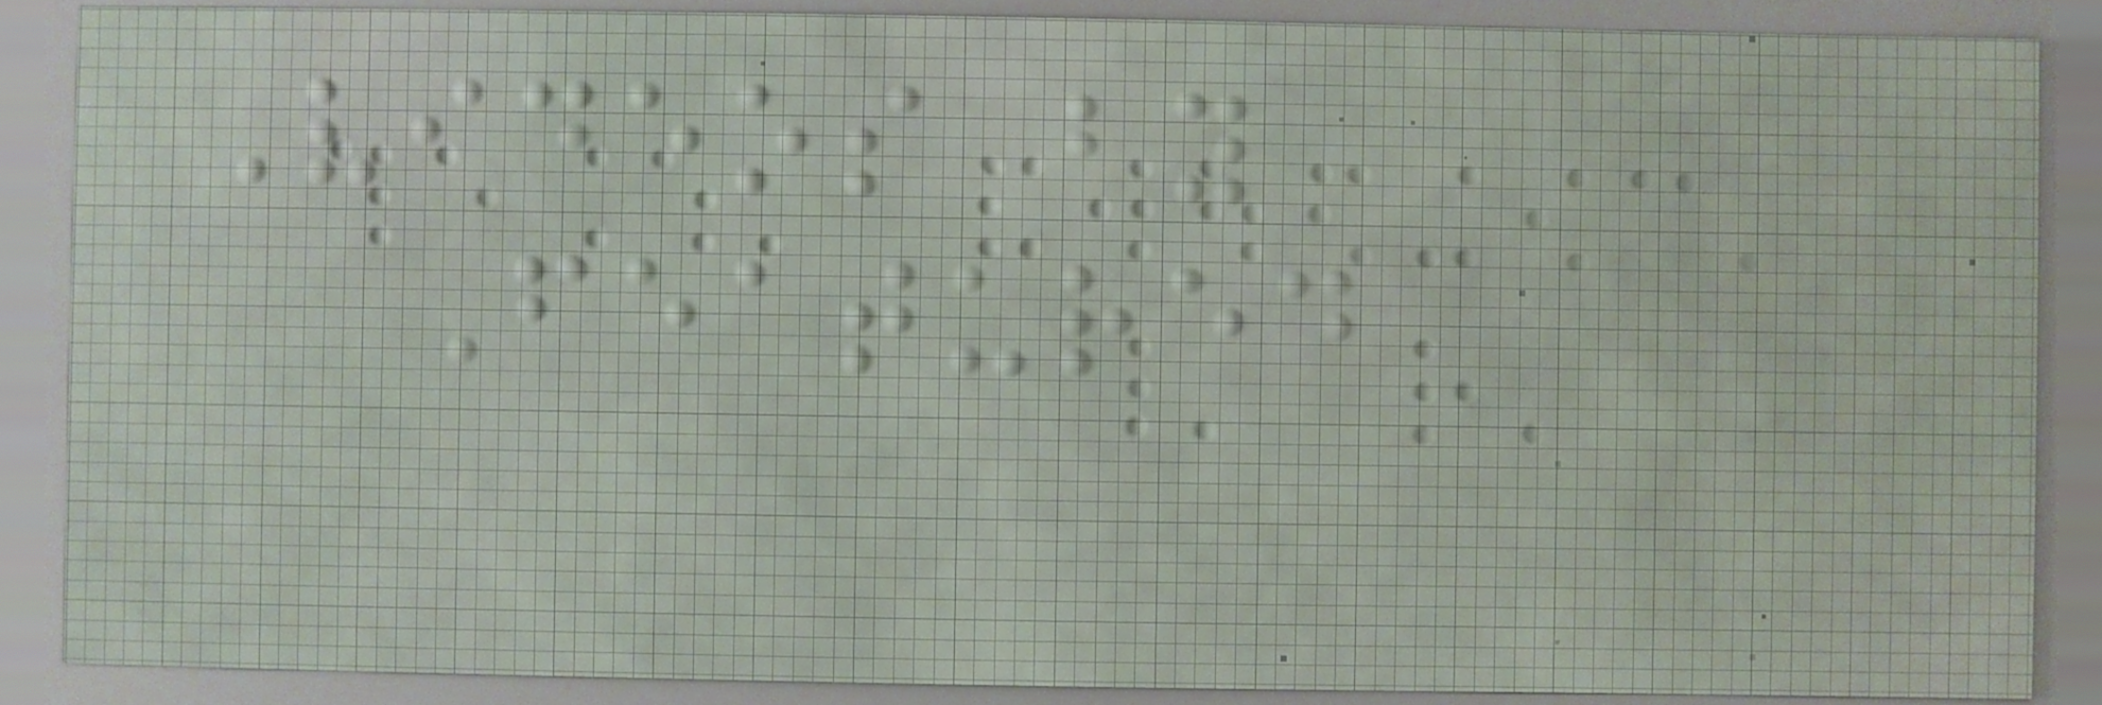Videos by
Featured
